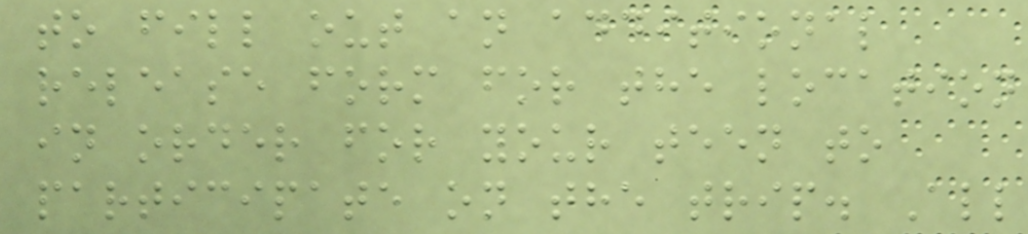to fill out an additional
release form for the location
in order for your teen to
participate on the trip. All
